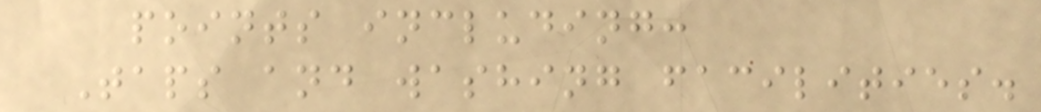points including:
Taps and washing facilities.
